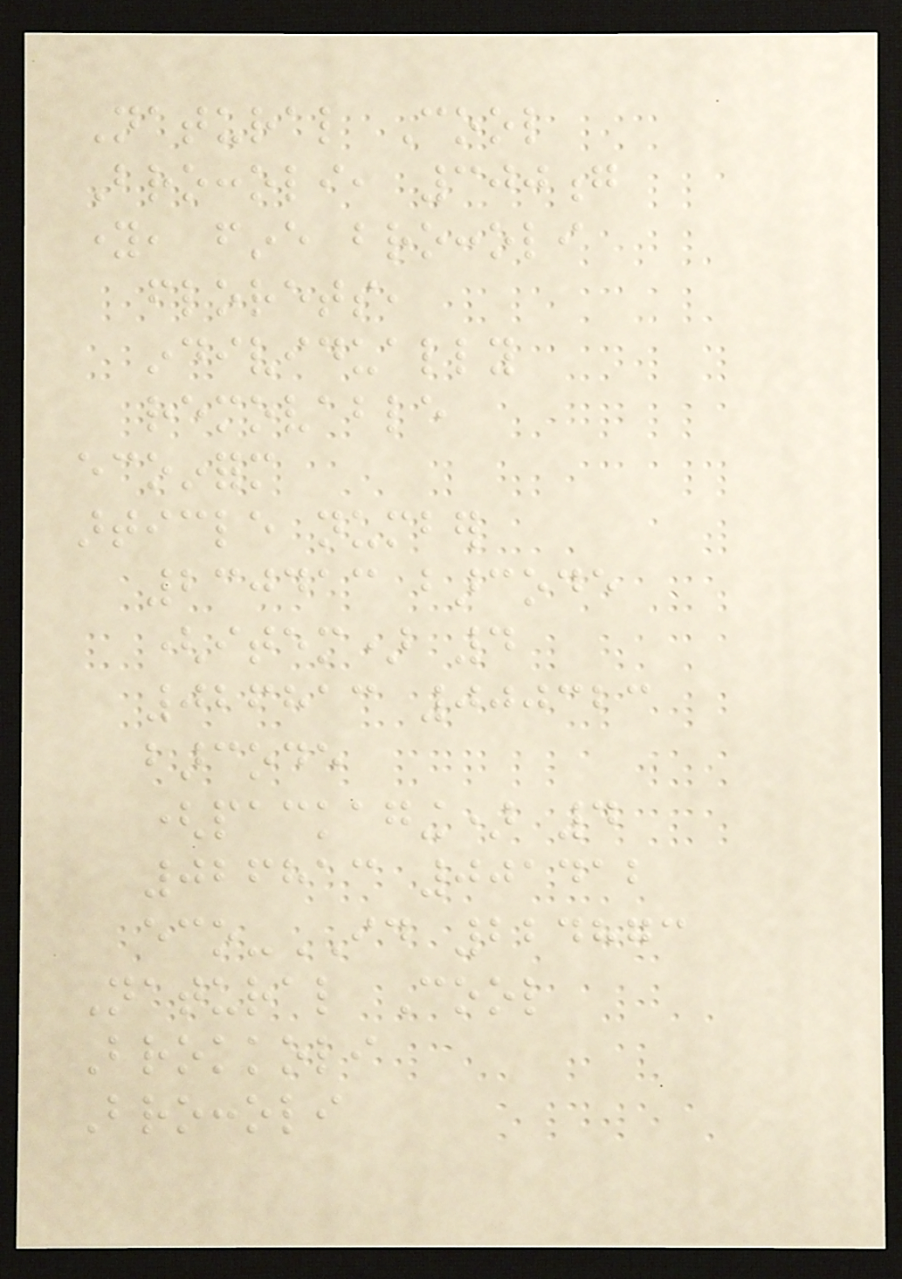Natural Cool
Broccoli, 300g
young, fine broccoli
florets,
individually
removable
ecoinform
article number
230413 barcode
(item) 4
026813 000323
barcode
(packaging) 4
026813 001412
eco-ID 224873
Natural Cool
Brokkoli
Broccoli
